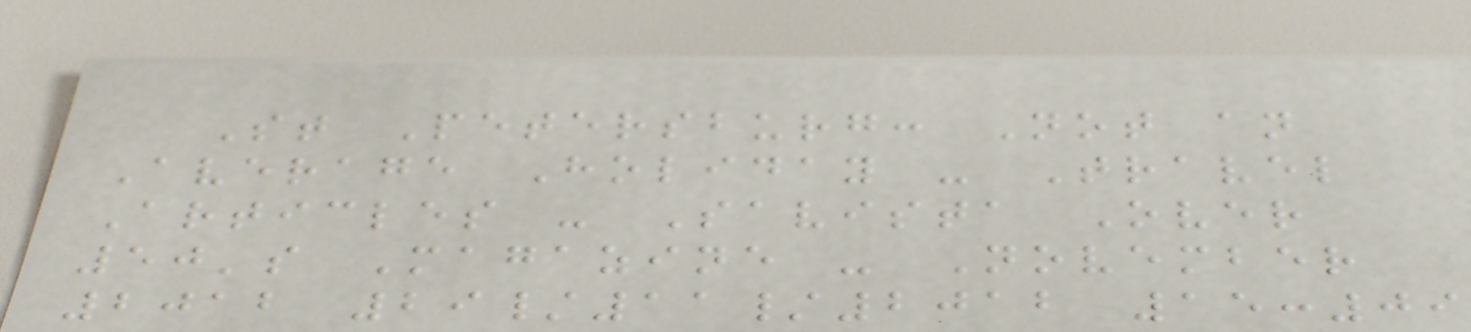St Petersburg: Not an
Average Holiday - Travel
Articles - Savista Over
50's Magazine - November
2012 29/11/2012 15:09
